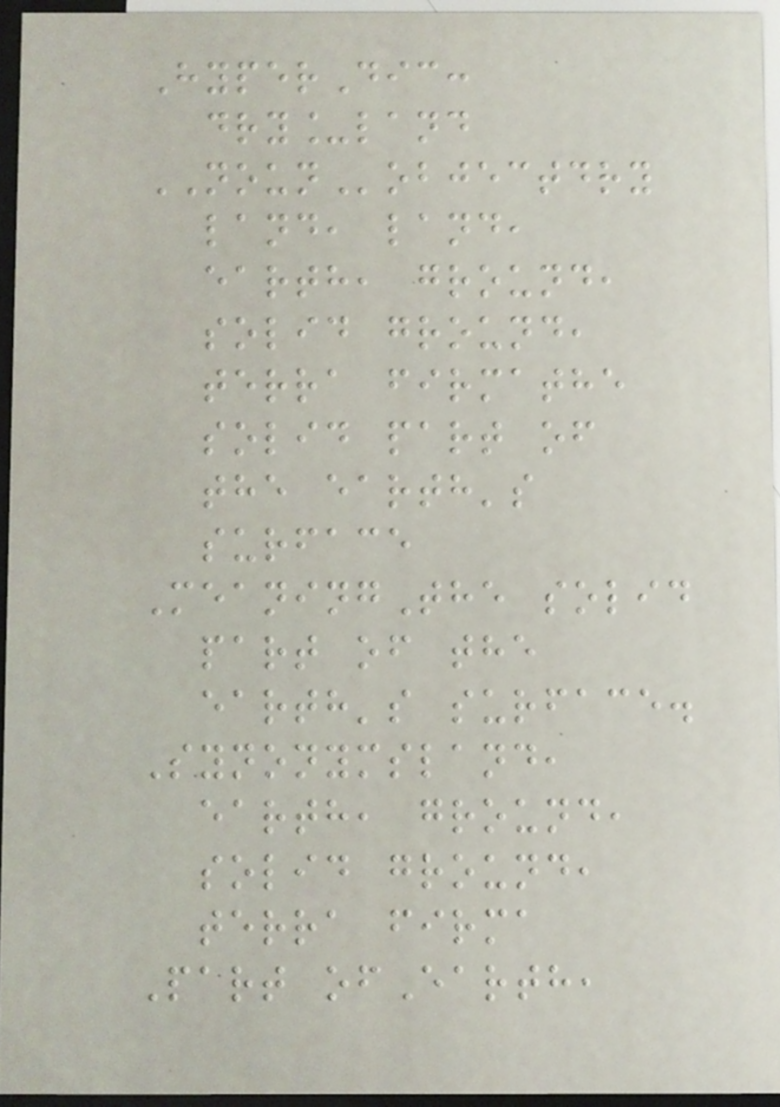HyperDic:
dry_land
NOUNobjectdry
land, land,
earth, ground,
solid ground,
terra firmathe
solid part of
the earth's
surface
MeaningThe solid
part of the
earth's surface.
Synonymsland,
earth, ground,
solid ground,
terra firma
Part ofEarth,
